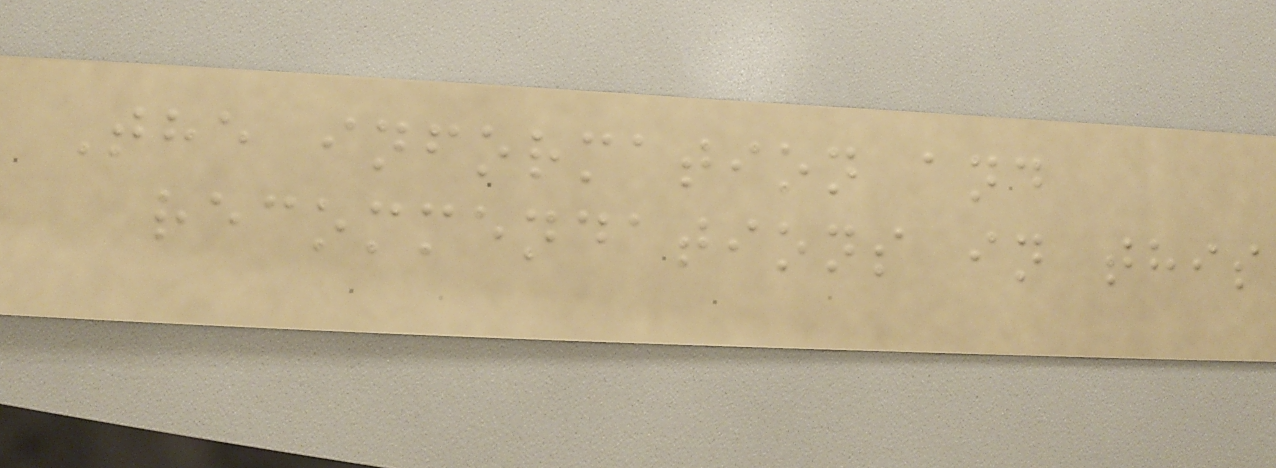The information and
recommendations in this
